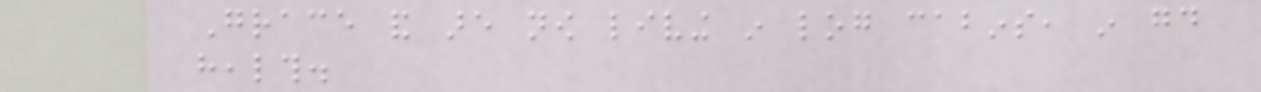Grace and are now living in log cabins, in good
health.
